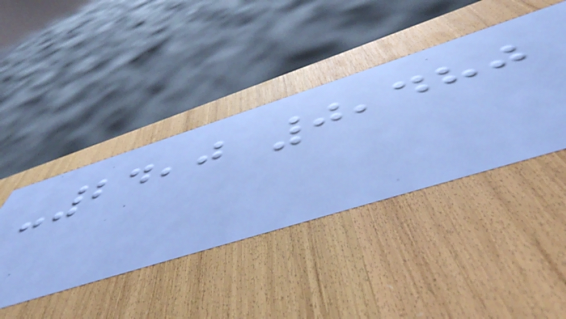-24,0 0,480
